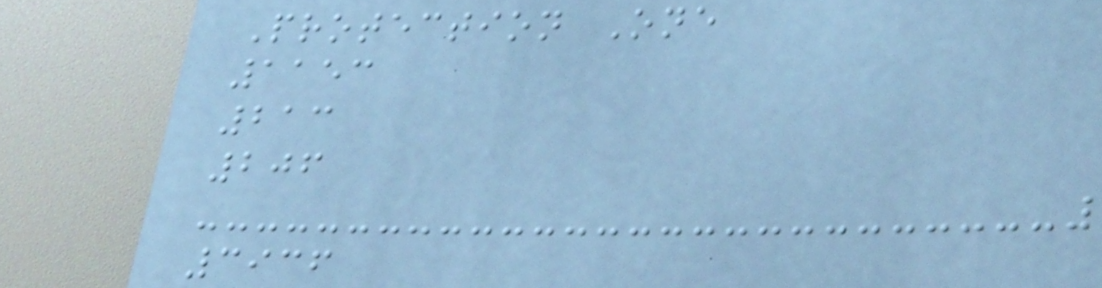Protection One
1153
213
206
3936
